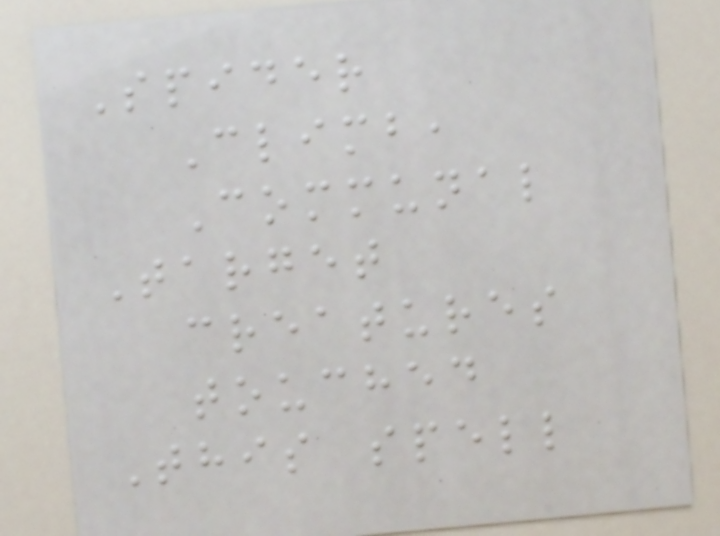Spider
Climb,
Communal
Target
creatures
touched
This spell
